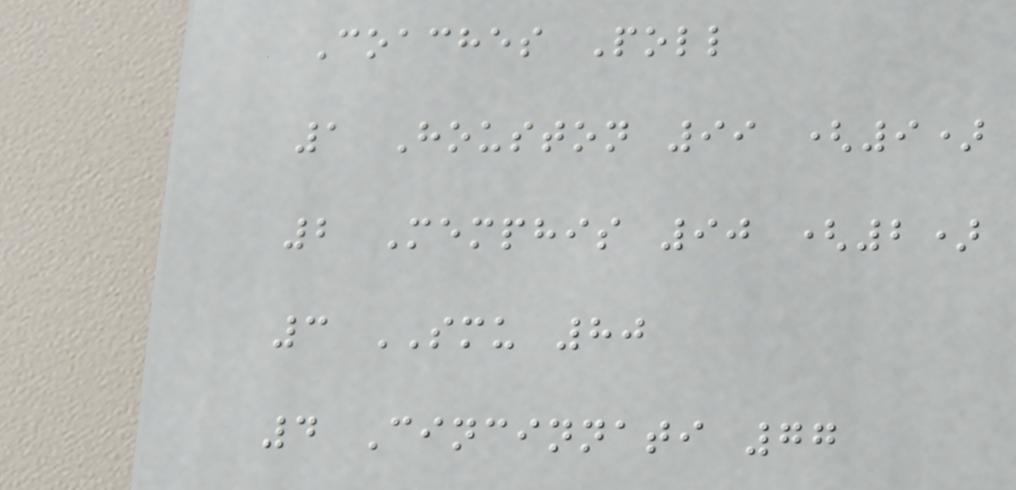Coaches Poll
1 Houston 99 (9)
2 Memphis 90 (2)
3 SMU 80
4 Cincinnati 77
